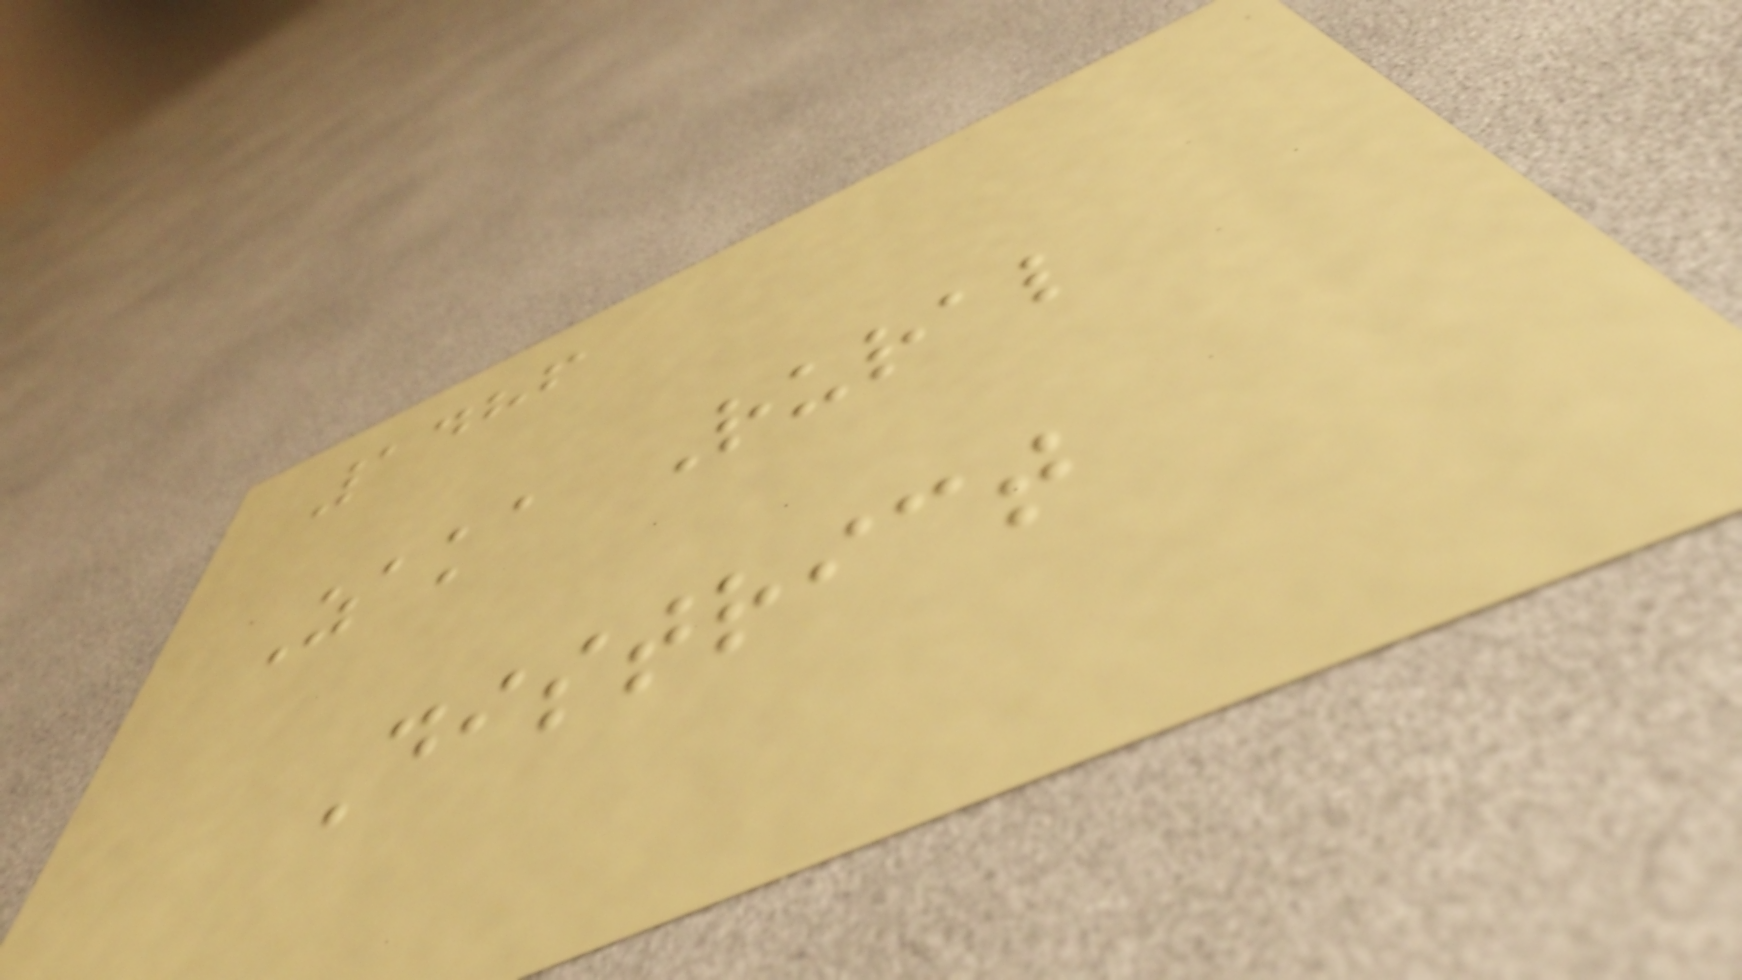1486
Zaka Rural
District
